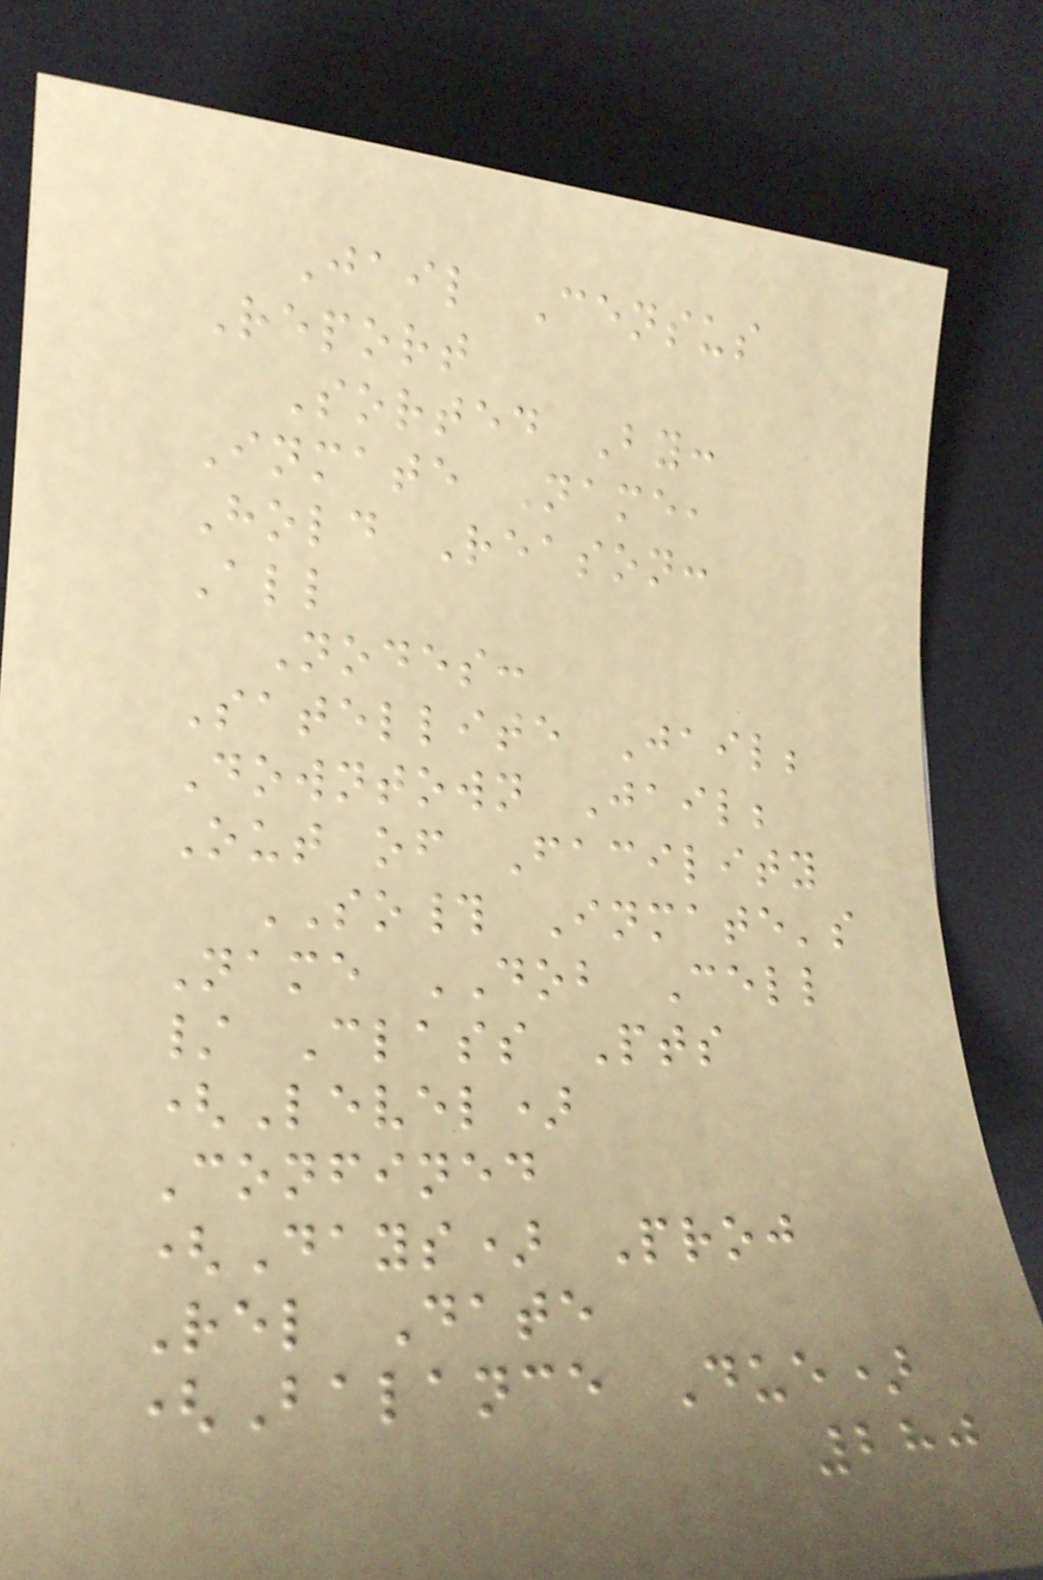Jail Census
Report
Sorted By:
Inmate Name,
Hold Reason:
All
Nodes:
Satellite Jail;
Downtown Jail;
Out of Facility
SO# Inmate's
Name DOB Cell
/ Class Pts
(Level)
Confined
(Days) Proj
Rel Date
(Balance Due)
280
